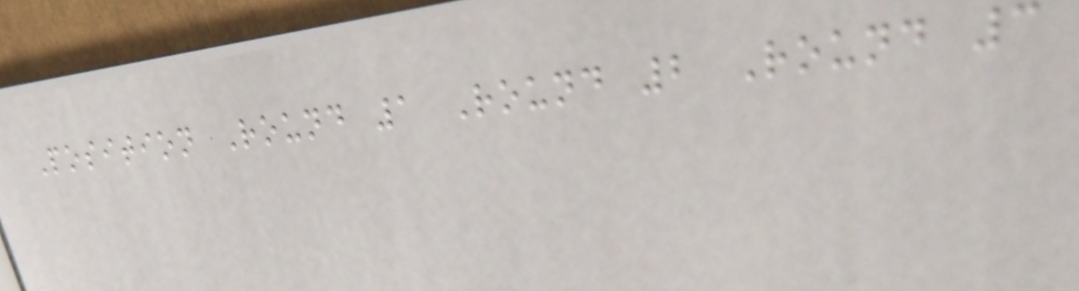Position Round 1 Round 2 Round 3
